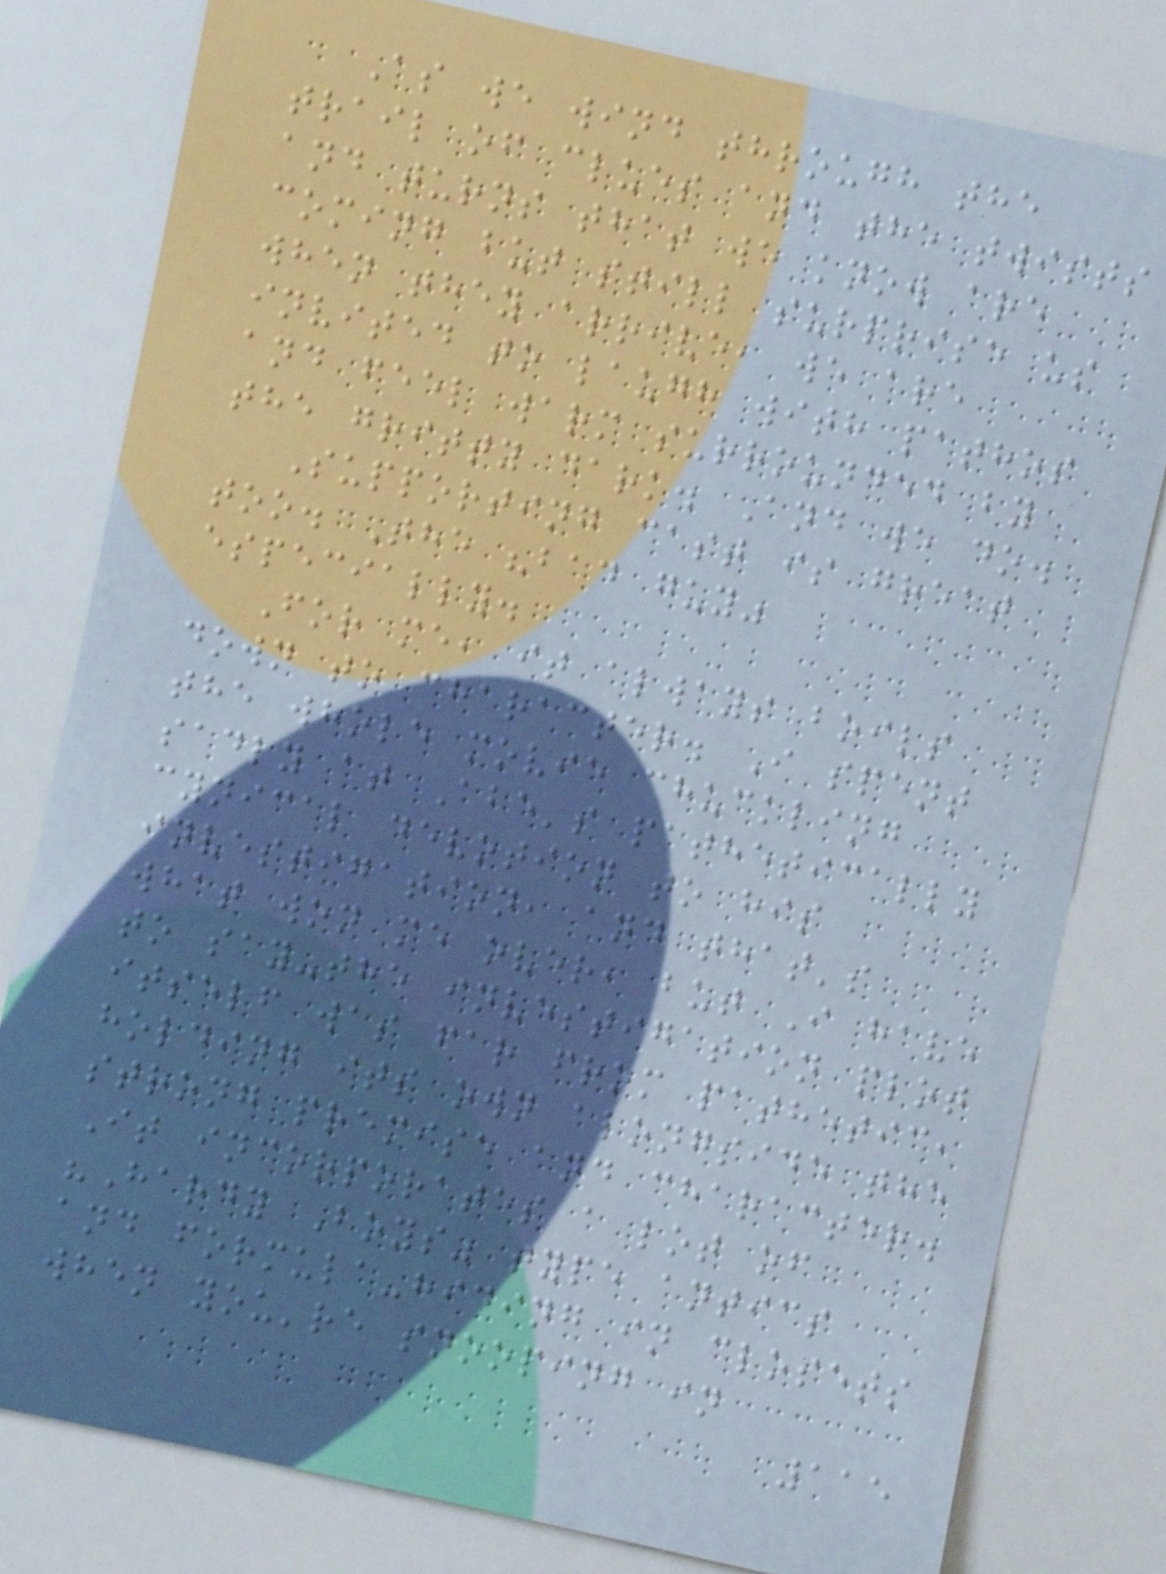As we wind through the
trail of clues and the twists
and turns that we know are
coming but still surprise us
when they arrive, we are
invited to laugh with pathos
and feel warm surrounded by
the gritty dark. And we do.
Supporting cast is great
too. The "bad guy"
especially.
For me, it always boils
down to character. I spent
the whole movie chuckling
sadly at Abe's pathetically
cynical devotion to his
investigation, and that's
what won me over, but I have
to say-the investigation plot
itself was far from pathetic,
holding its own alongside the
strong premise and character.
It incorporates a lot of
"Hardy Boys" type antics
and formula-hiding in closets
when you're snooping in
115
